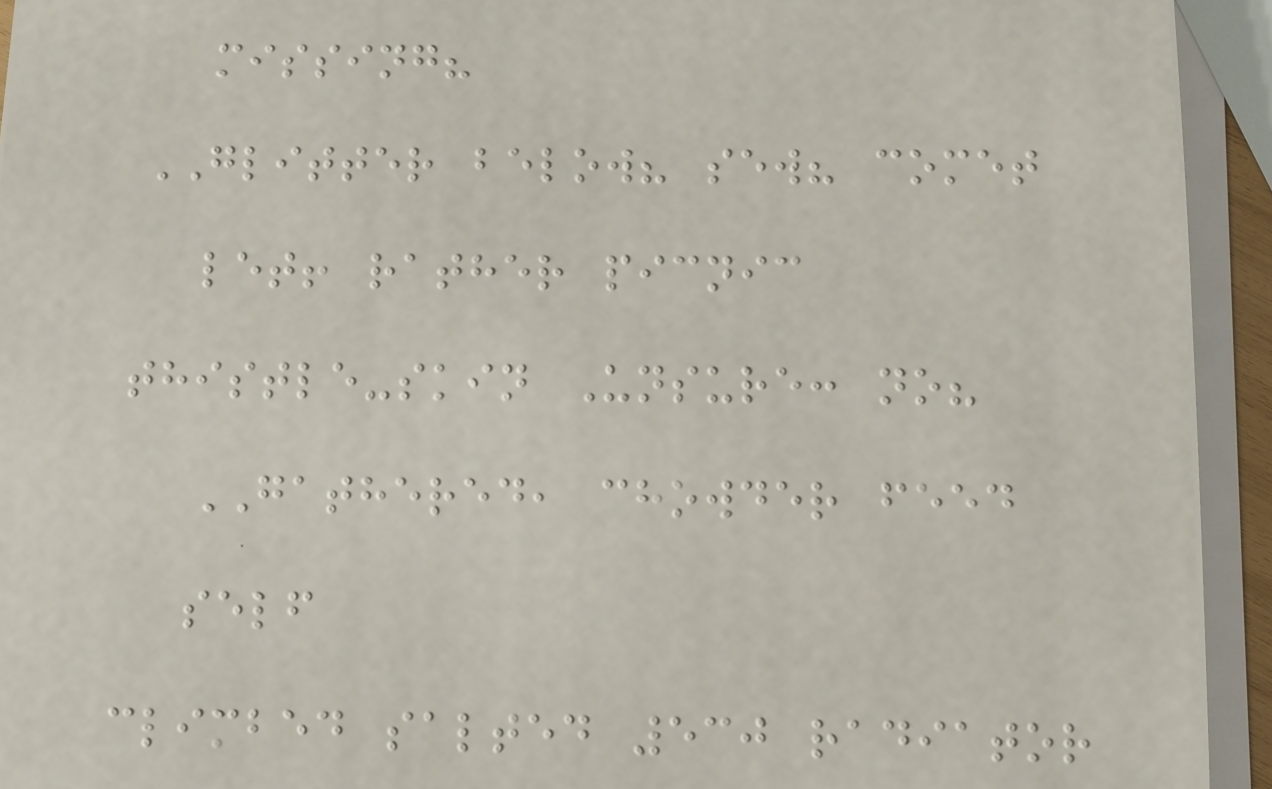missing?
GLITTER below? sew? comet
let! rather picnic
thistle-skin Unsure: no?
GATHERED, chowder feed
self
climbed salted 530 radiator
